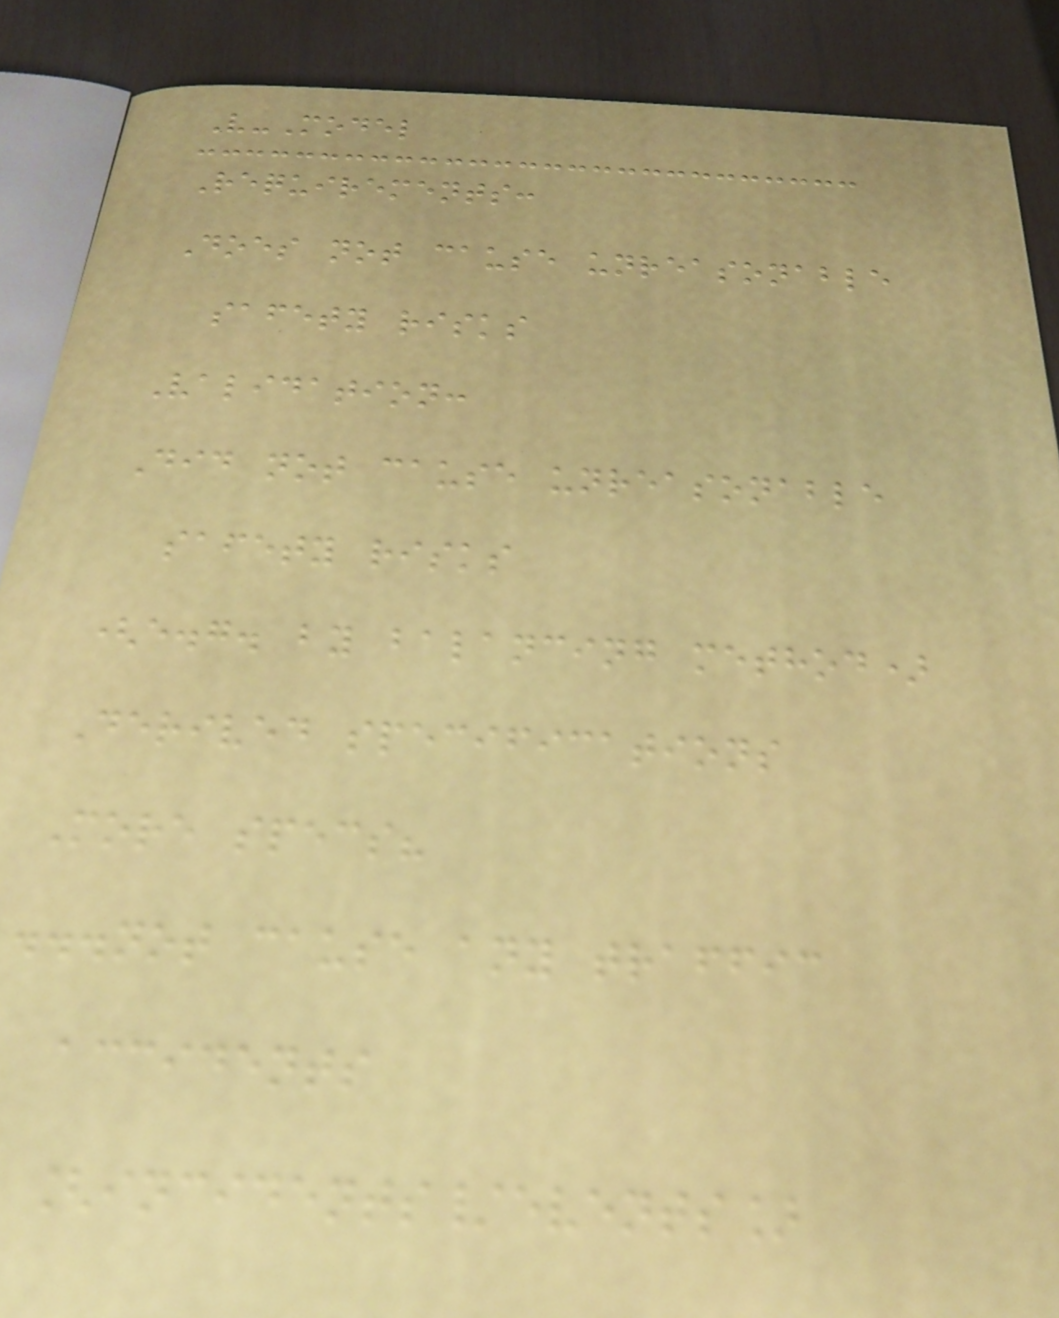V-Model
Requirements:
Does not cause unreasonable
safety risks
Validation:
Did not cause unreasonable
safety risks
(e.g. by balancing method)
Derived specifications
More specs?
...not cause any traffic
accidents
[incidents/events]
